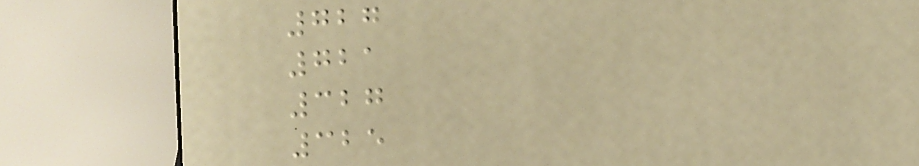727
721
327
325
